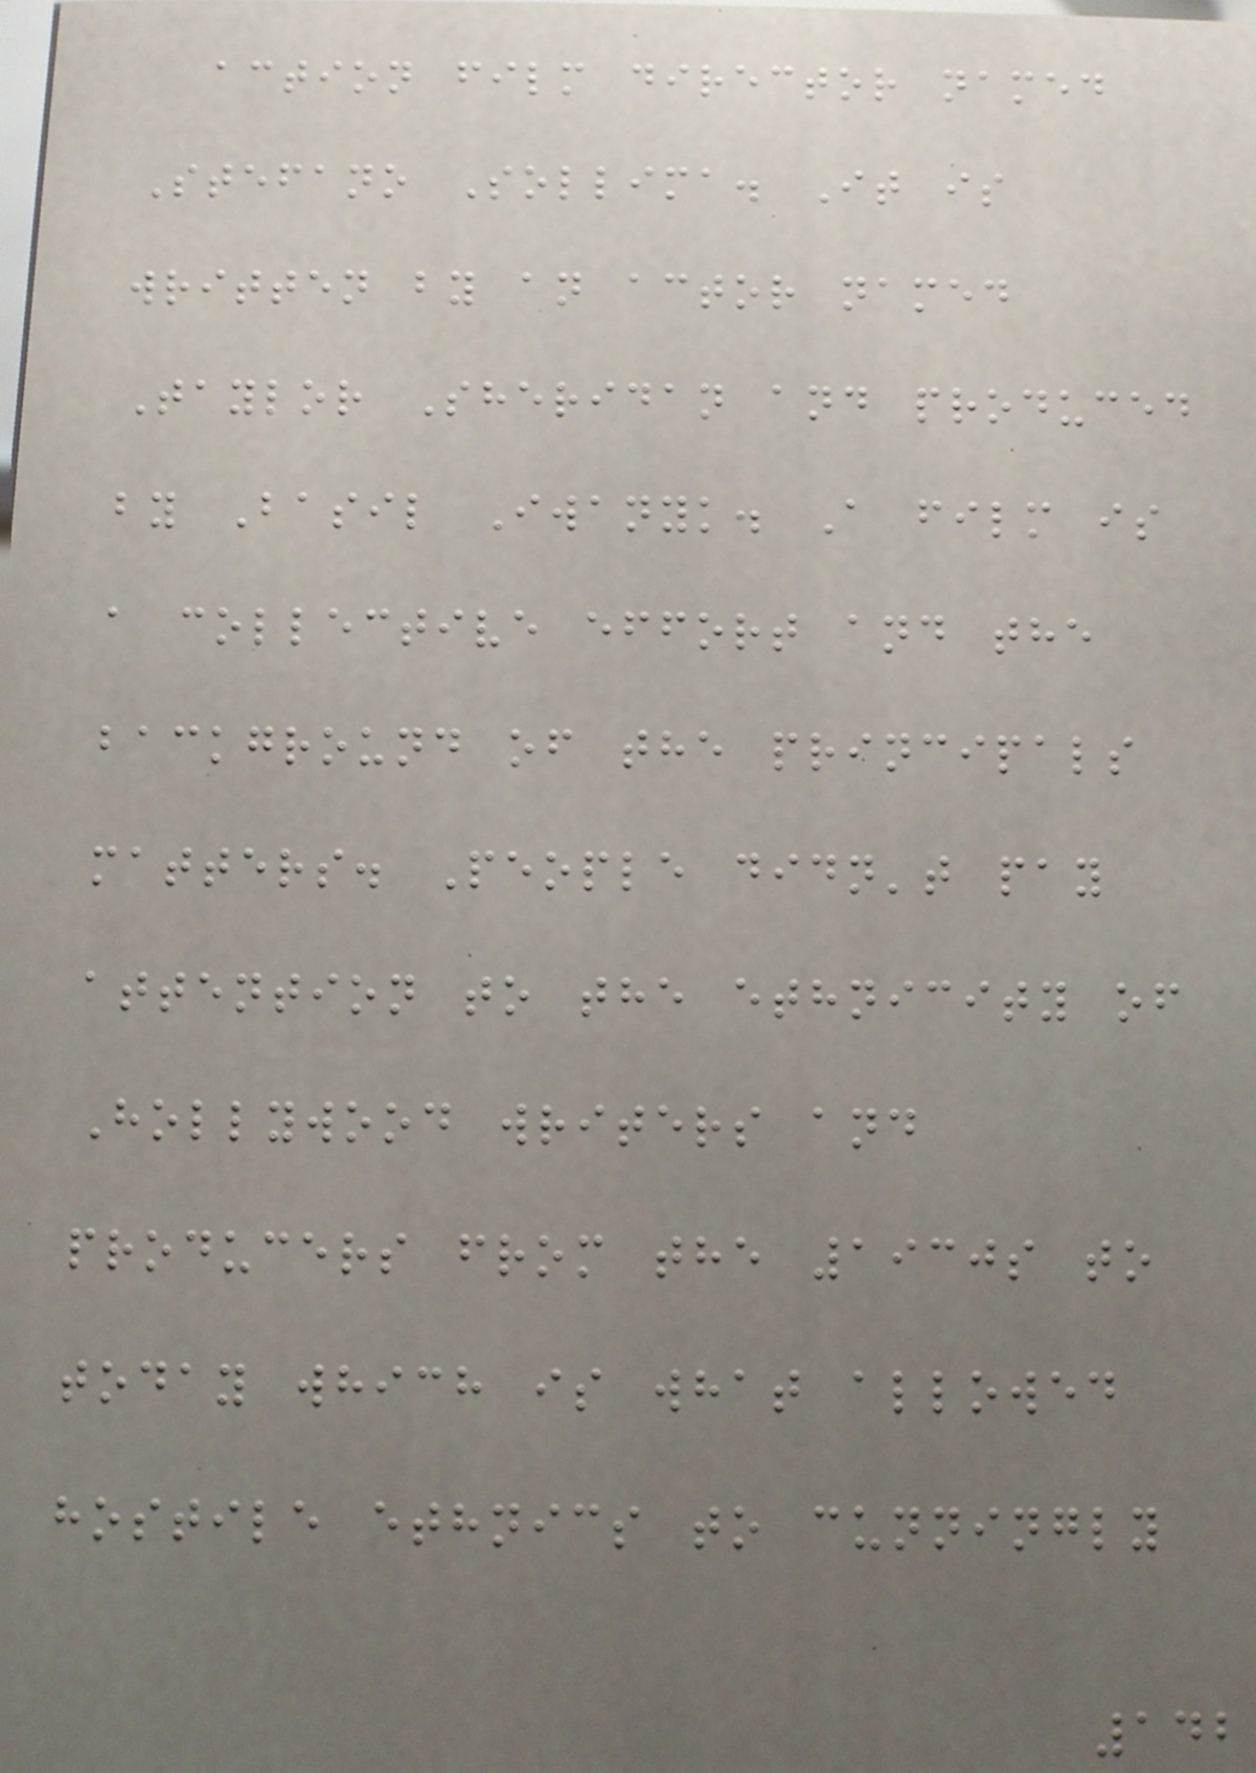action film director named
Stefano Sollima. It is
written by an actor named
Taylor Sheridan and produced
by Basil Iwanyk. A film is
a collective effort and the
background of the principals
matters. People didn't pay
attention to the ethnicity of
Hollywood writers and
producers from the 1930s to
today which is what allowed
hostile ethnics to cunningly
142
